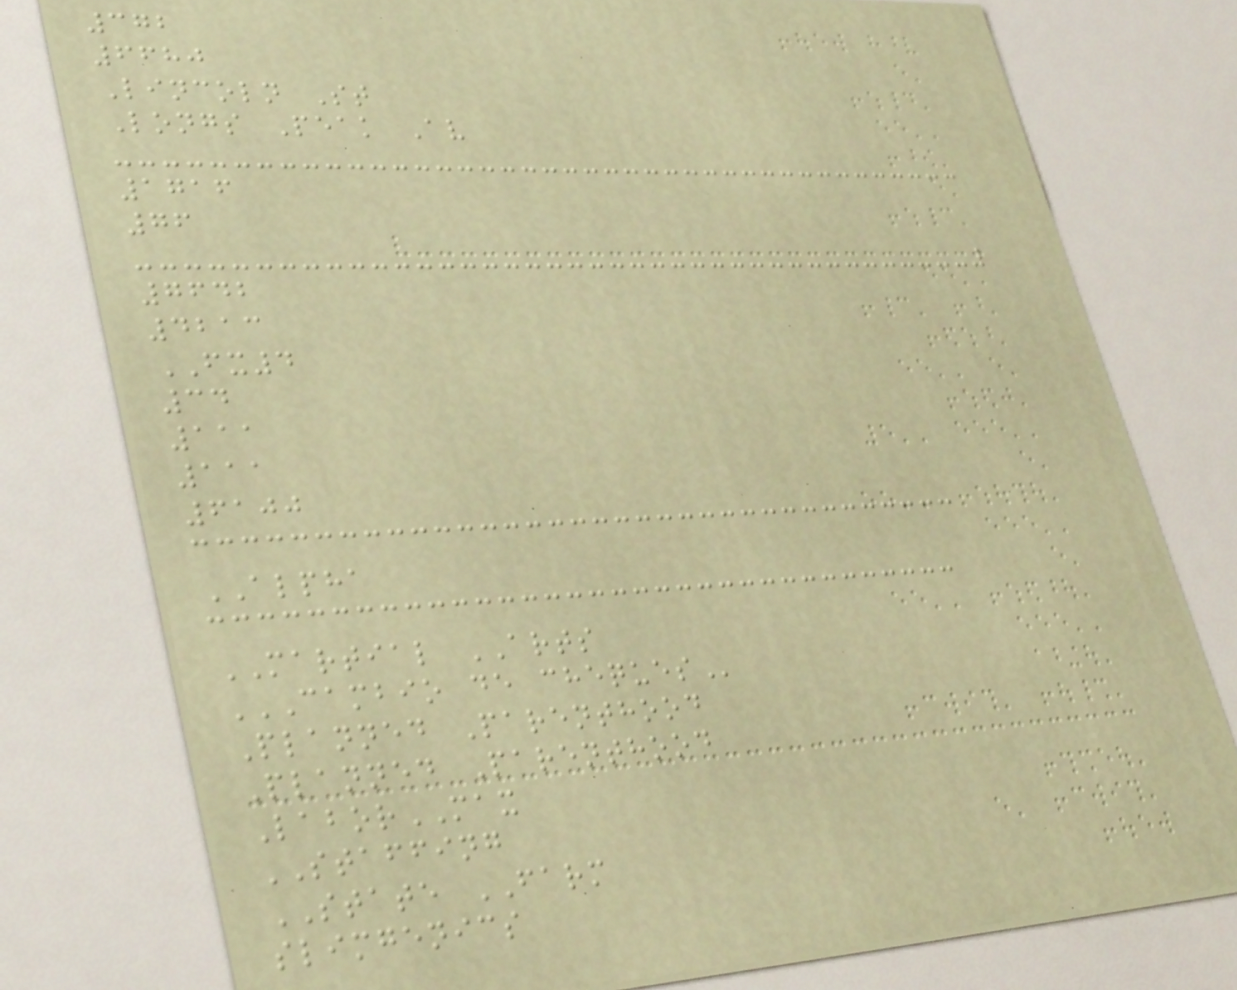372
6680
Lincoln St
Longs Peak Av
1716
76
7642
4213
FX4
34
111
111
6100
ALPHA
MARTIAL ARTS
CAMBIO DE CHEQUES
Planned Parenthood
Planned Parenthood
LaborMAX
STAFFING
STATE FARM
slimgenics
